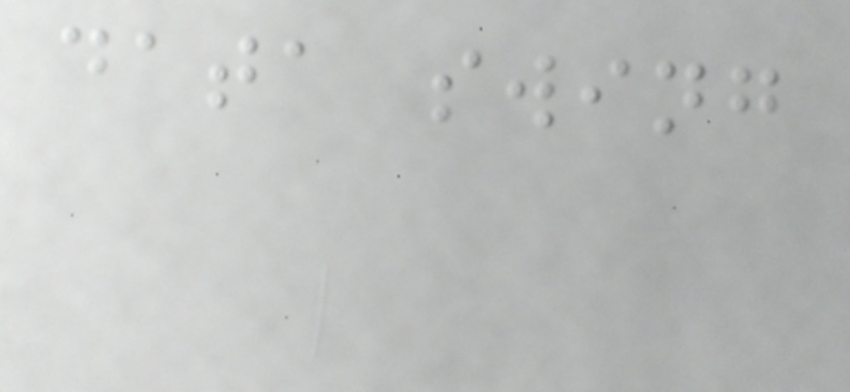data swing
